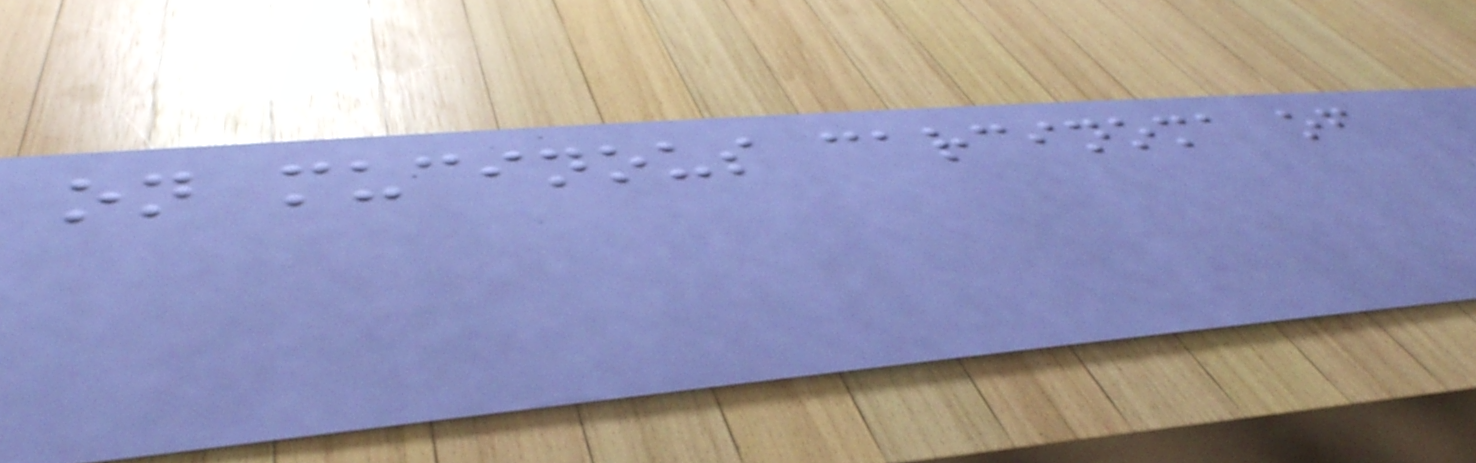on mucinous carcinoma of
